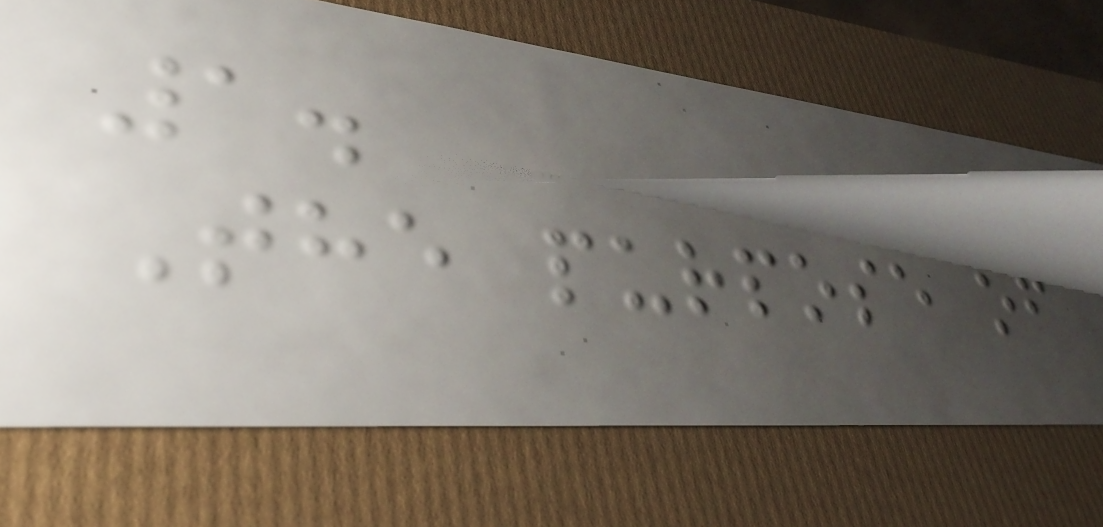1.
The purpose of
